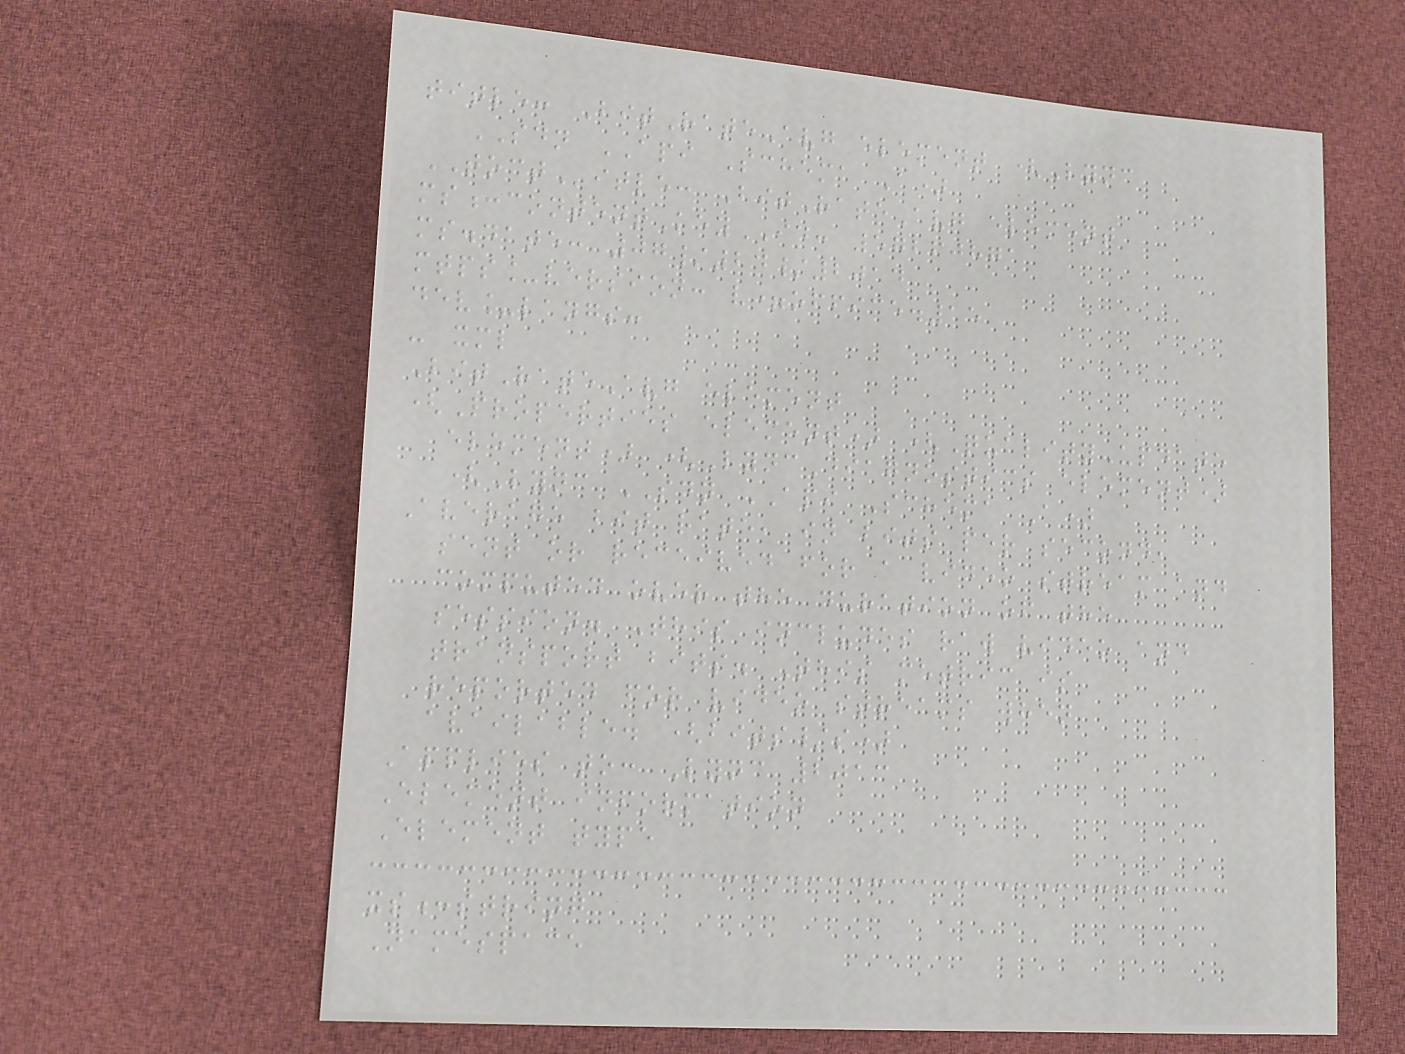title: BitRateAvg element (Lync
SDN API Schema A)
TOCTitle: BitRateAvg element
ms:contentKeyID: 57260871
ms.date: 07/24/2014
mtps_version: v=office.15
dev_langs:
- xml
BitRateAvg element
(Properties element) (QualityUpdate
element) (LyncDiagnostics element)
(Lync SDN API Schema A)
Average bit rate, in bits per second,
sent or received for a video stream and
computed over the duration of the
session. This includes raw video and
transport bits. This metric is
reported for video streams when
available. (bits/s)
Applies to: Lync 2013
Element information
Element type
xs:string
Namespace
